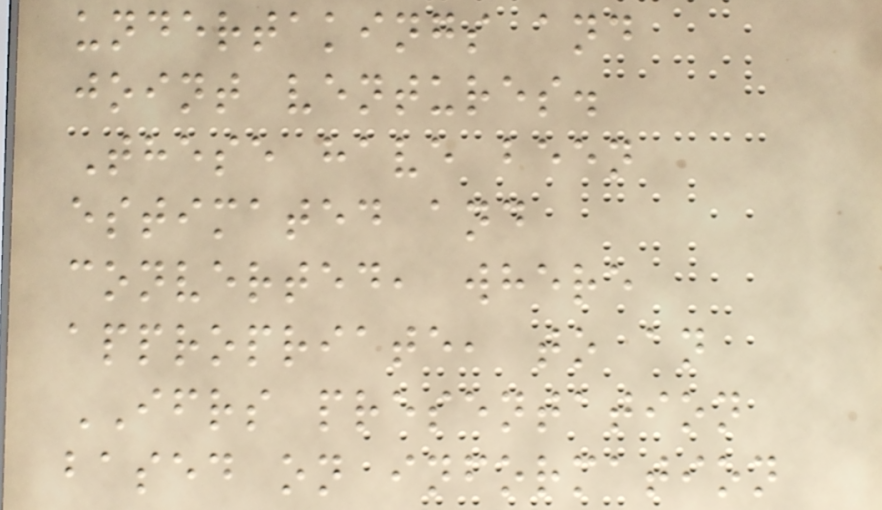undertakings and
joint ventures.
These have been
estimated and
converted, where
appropriate, to an
IFRS presentation
based on information
